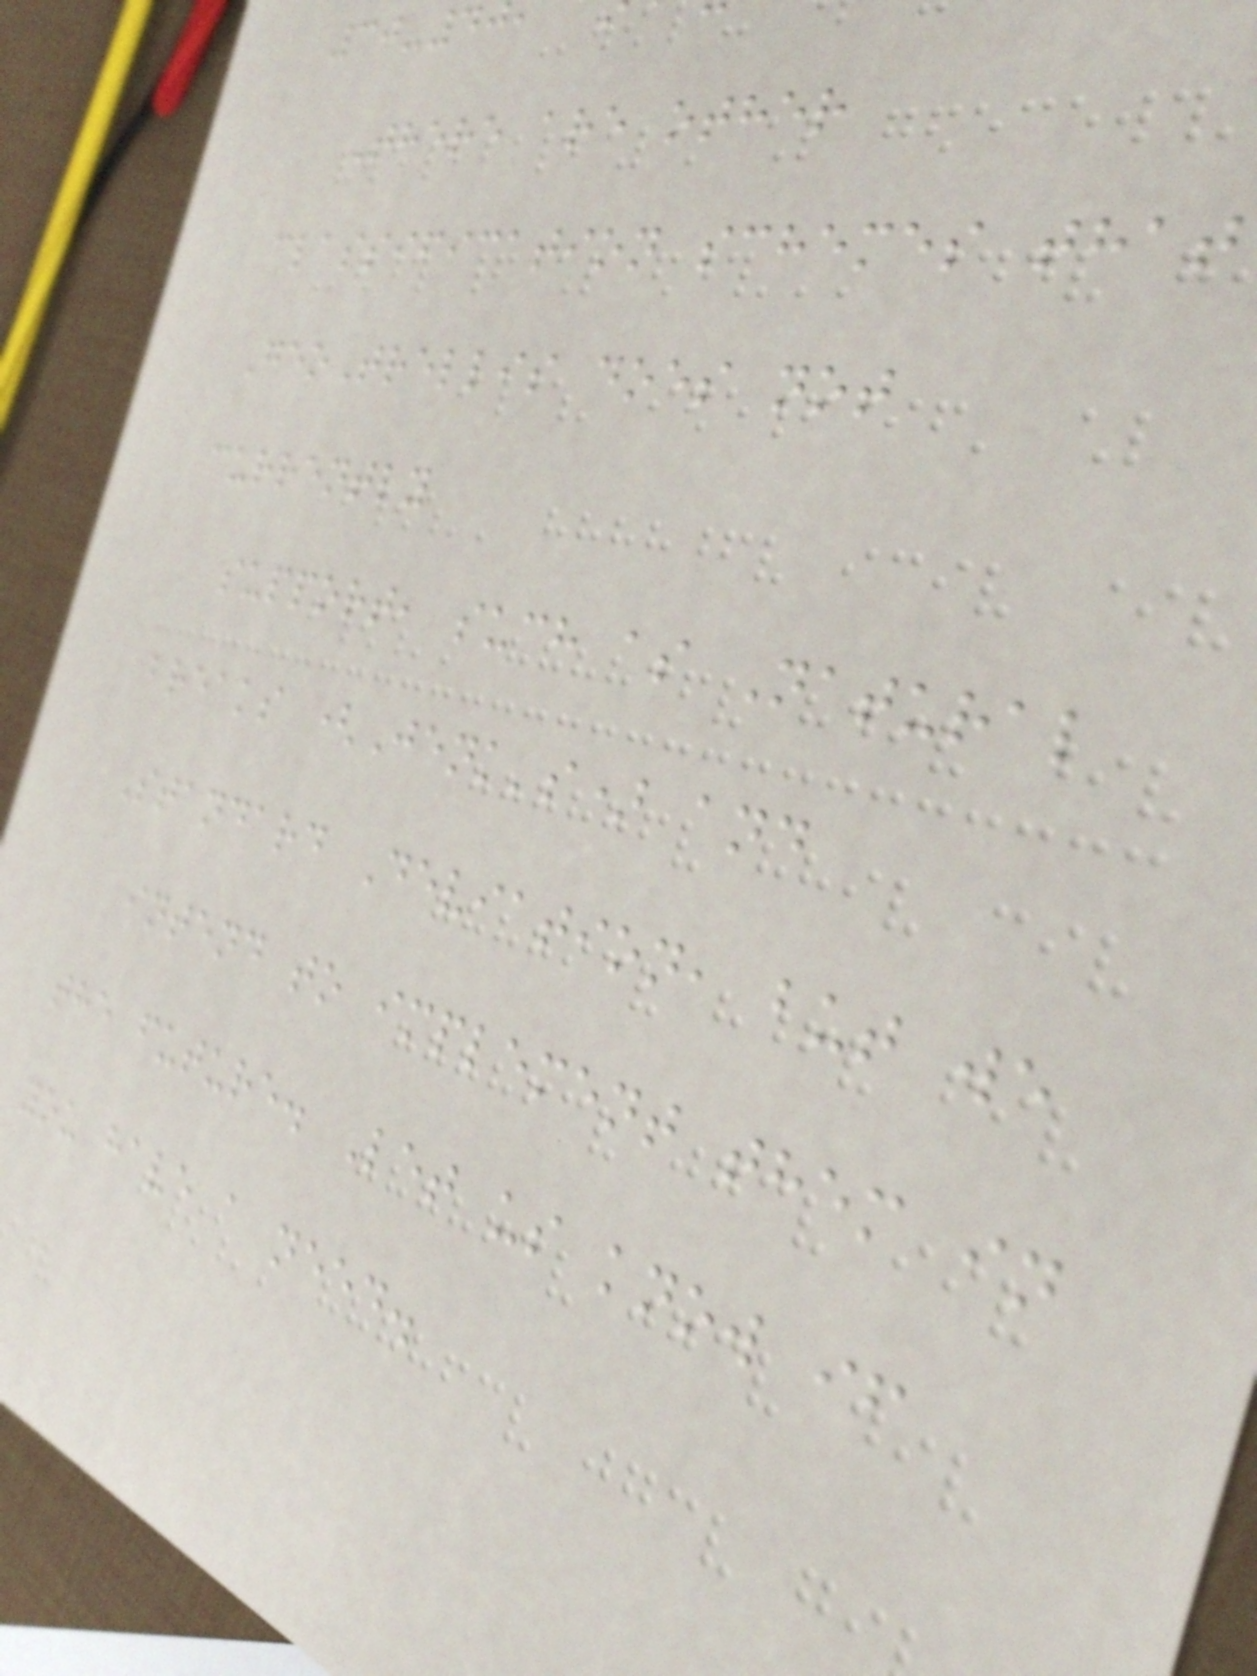30-40
There are other
classification schemes that
GeoTrellis does not
currently
support, such as Natural
breaks (Jenk's) and
Standard Deviation, but we
intend to implement them in
the future. Let us know if
you have a need.
